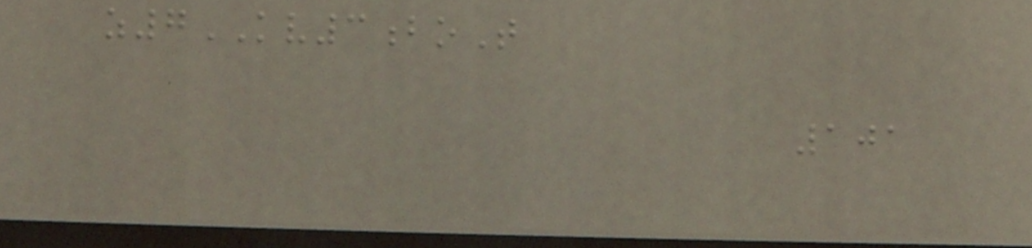z7KV3boT
101
